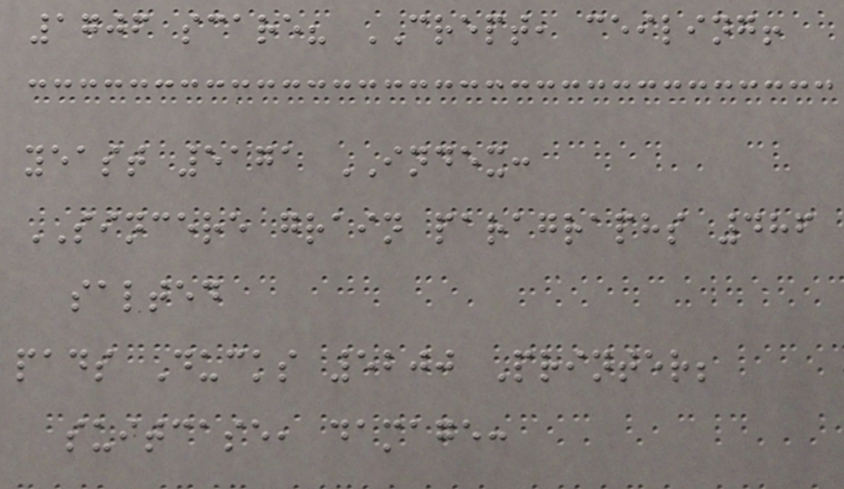1706 scare? CREPT, ceiling!
yeast 5171 INDEX:
SINCERE grain paragraphs 486
salted
pads Ducks 5200 Printer;
suitcase, damage:
